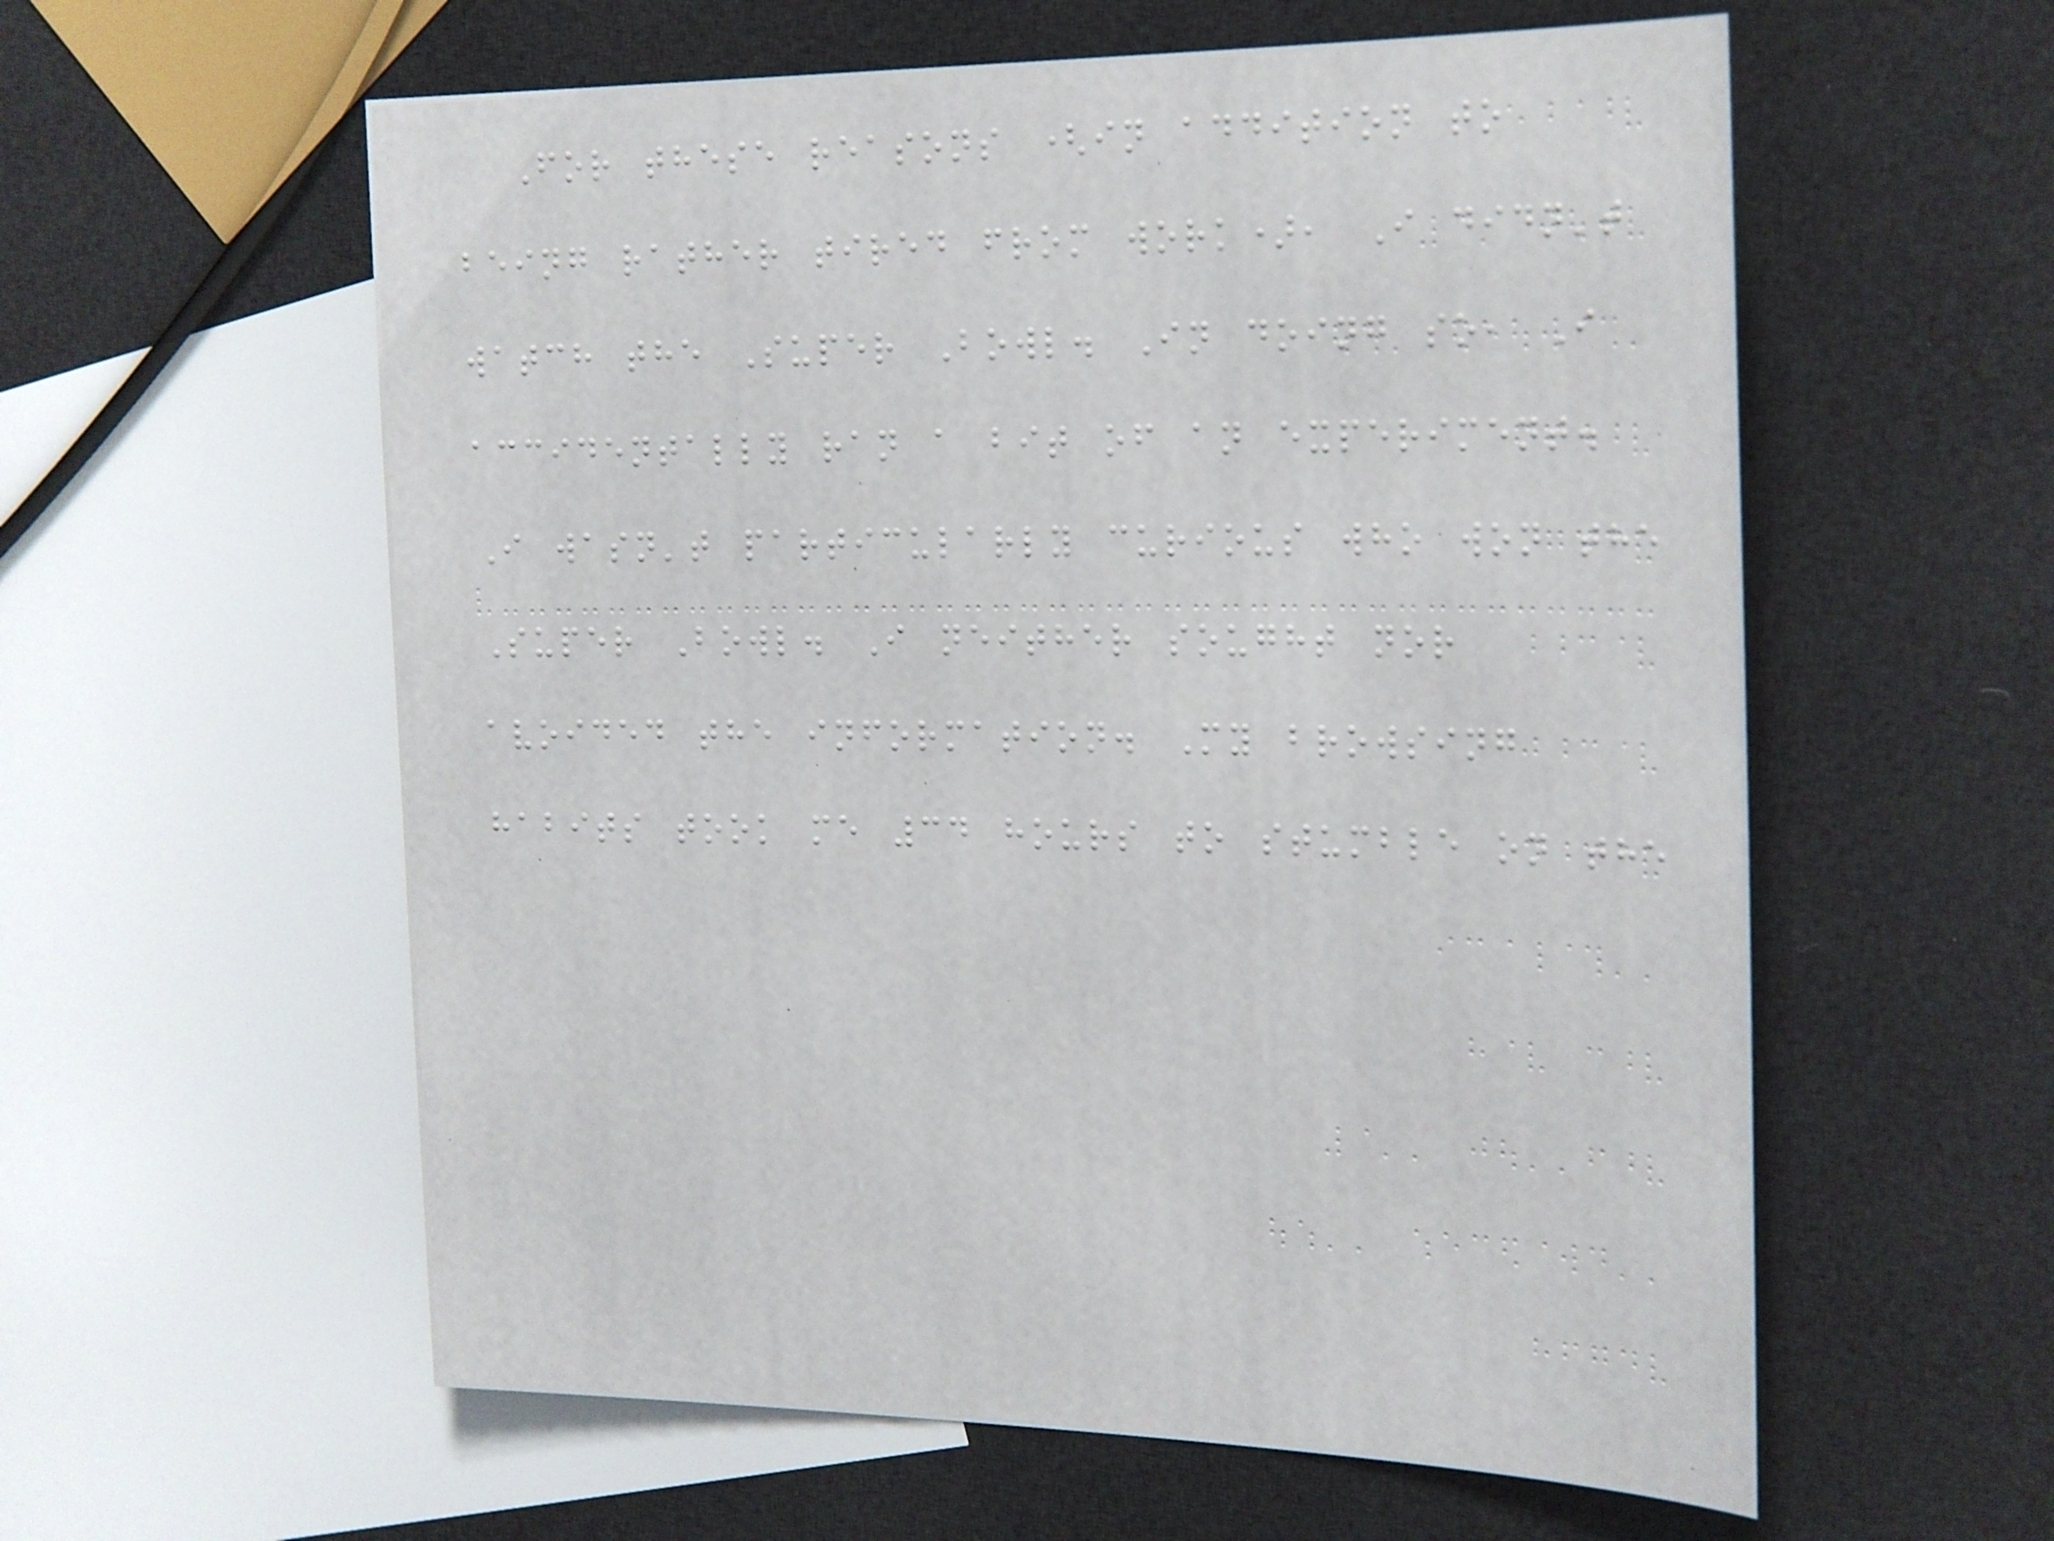For these reasons (in addition to
being rather tired from work), I didn't
watch the Super Bowl. In doing so, I
accidentally ran a bit of an experiment.
I wasn't particularly curious who won the
Super Bowl. I neither sought nor
avoided the information. My browsing
habits took me 34 hours to stumble on the
